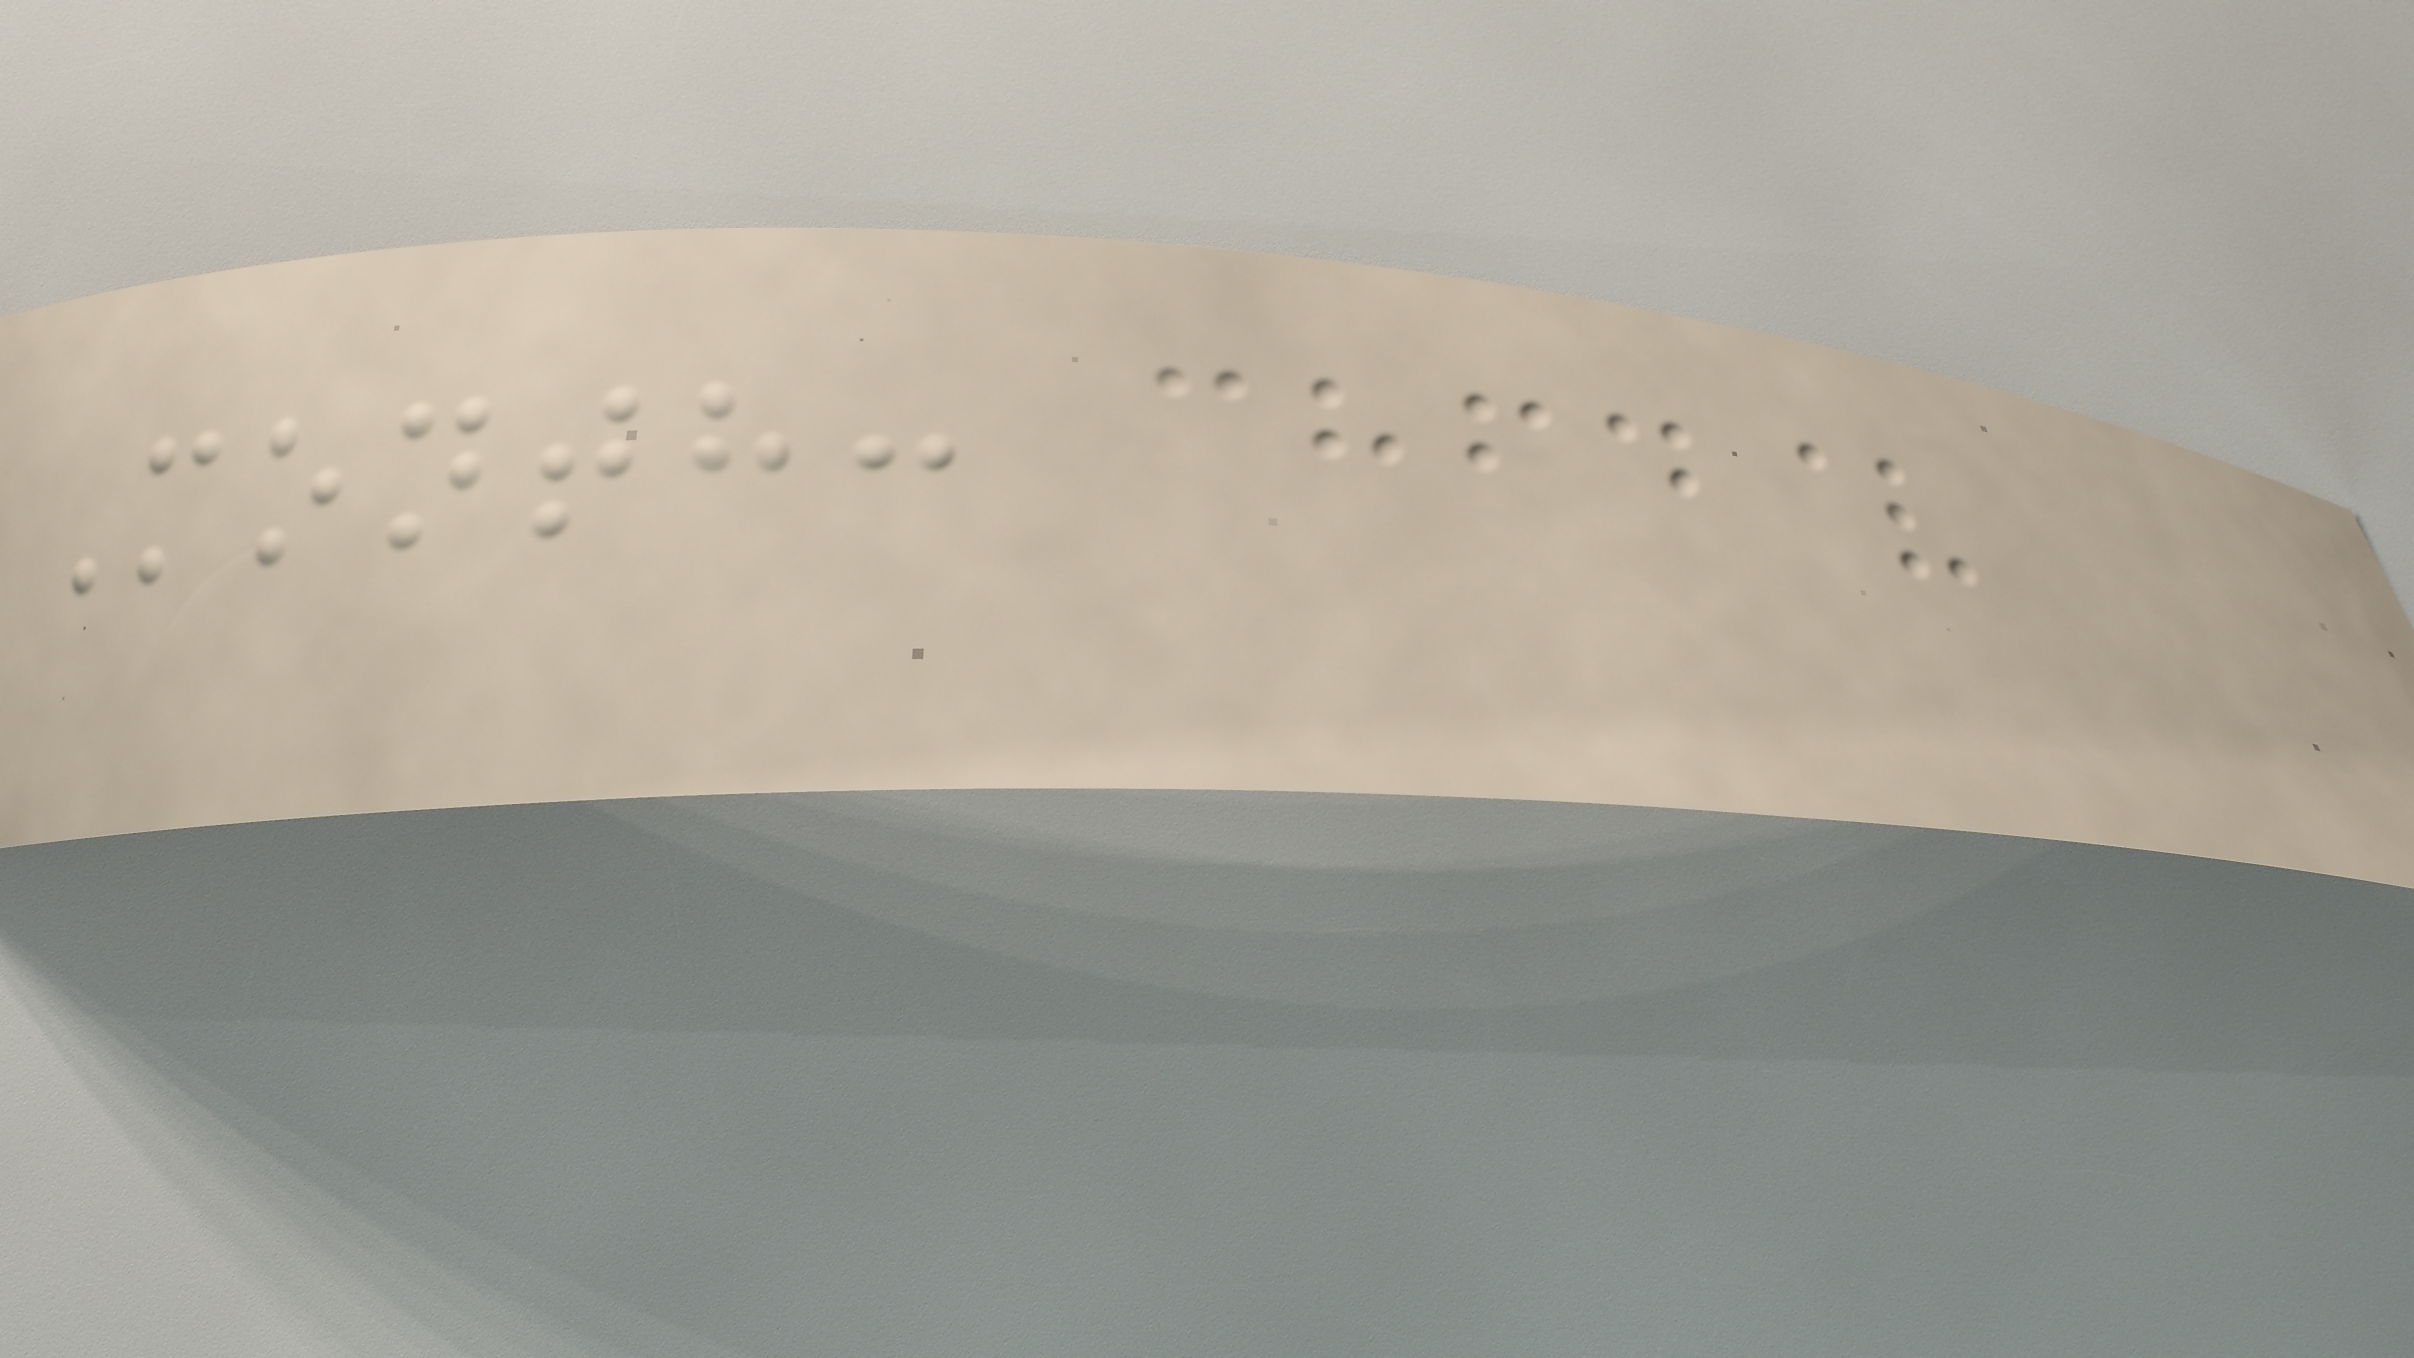Month:
